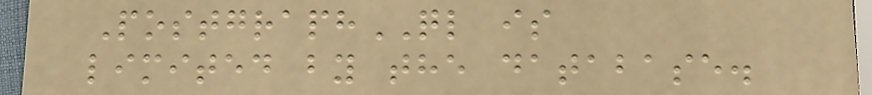PostgraphQL is
limited by the database.
